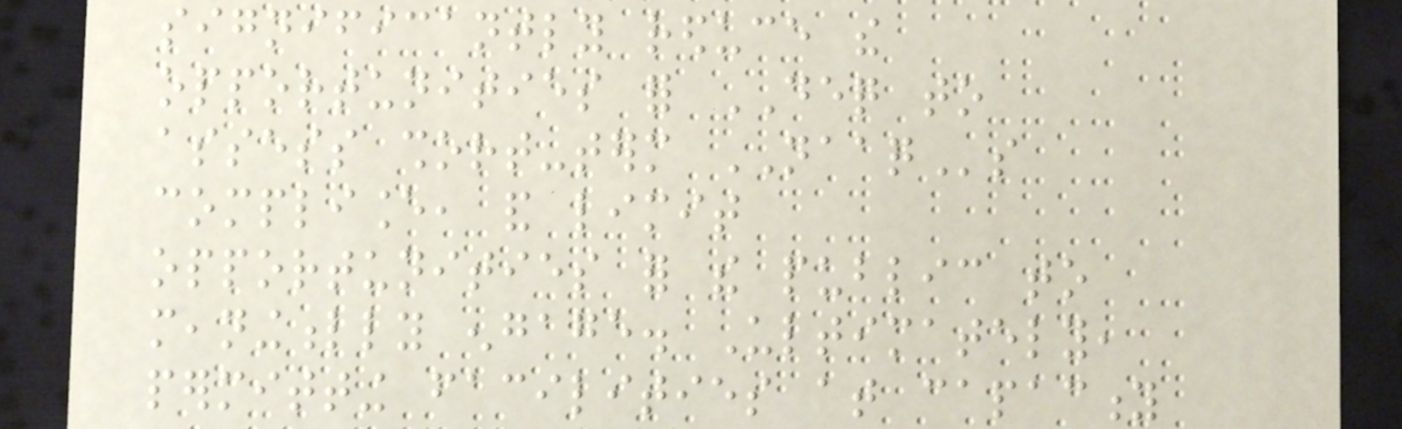significantly reduce the
opportunities for DEQ to
assess short-term NAAQs
compliance, and limit
opportunities for the public to
meaningfully engage. Ultimately,
permitting facilities at capacity
